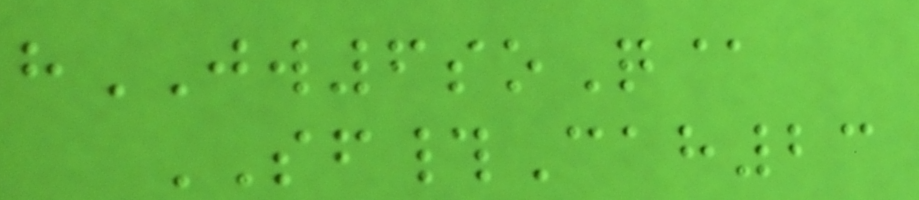hJW6soQ@
SF#Cah23
